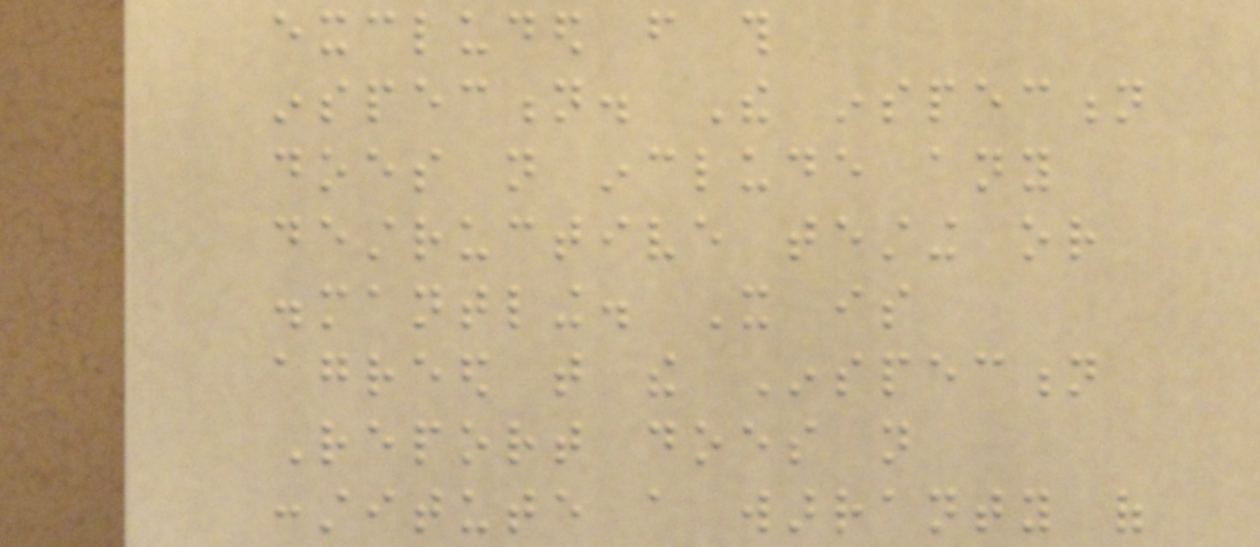excluded from this
inspection. The inspection
does not include any
destructive testing or
dismantling. It is
agreed that the Inspection
Report does not
constitute a warranty of
